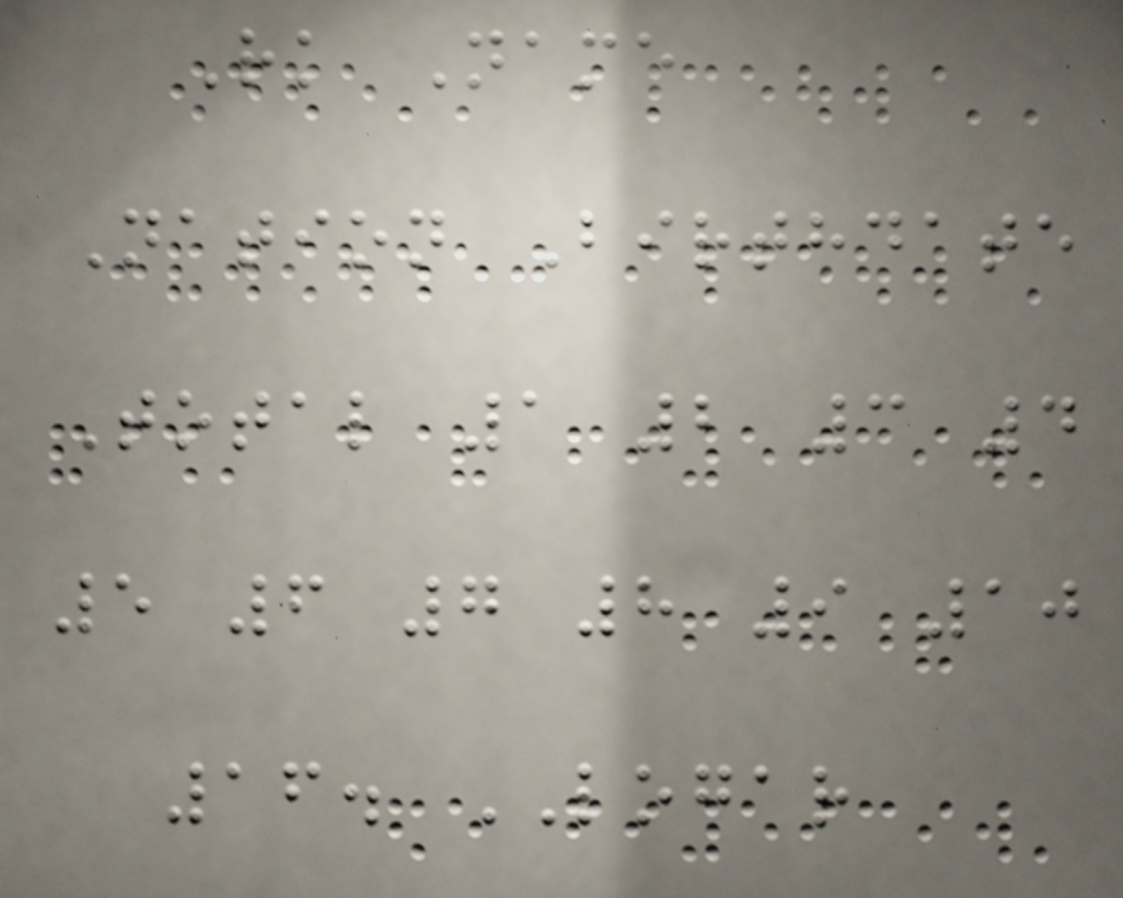Rk Name
Nation Birthdate
Total 1 2 3 4
5 6 7 8 9 10
16. LOGAR
